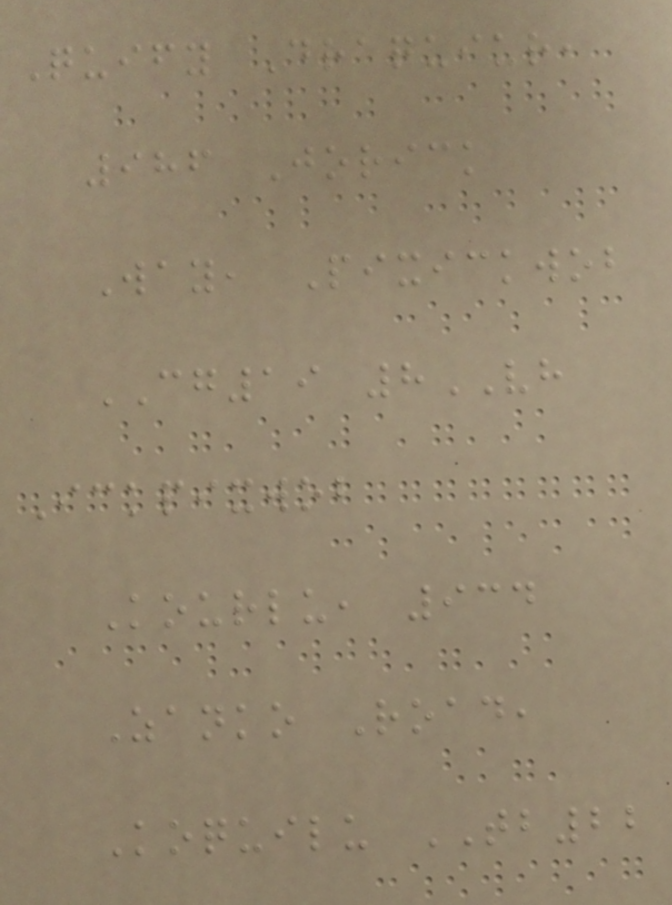Quify Draquiur,
986 Jorick
Way, Pixickwob
CG19 8VH
Ickpixwob
Kourlu, 934
Zanko Road,
Koquilu TB22
